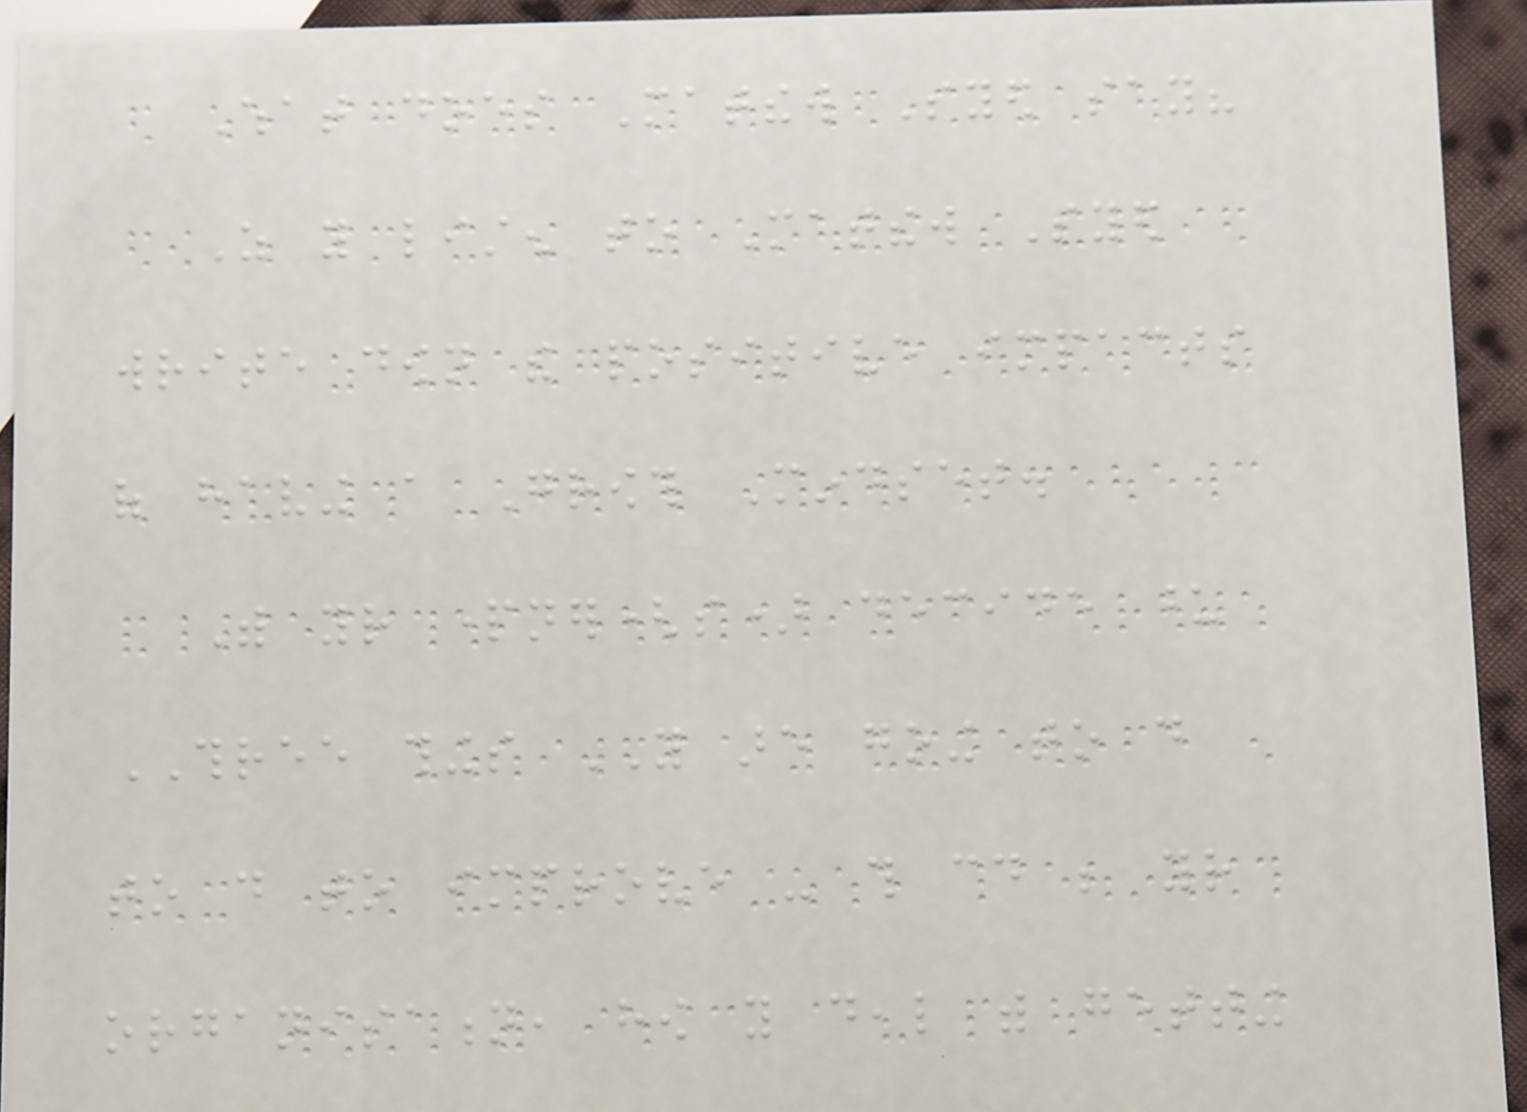What does Matthew Syed say?
As you listen to Matthew Syed
write down the positive impacts
of having a Growth Mindset.
With your partner(s) decide upon
THREE things YOU are going to do
to do to improve - this could be your
organisation, how you deal with getting
